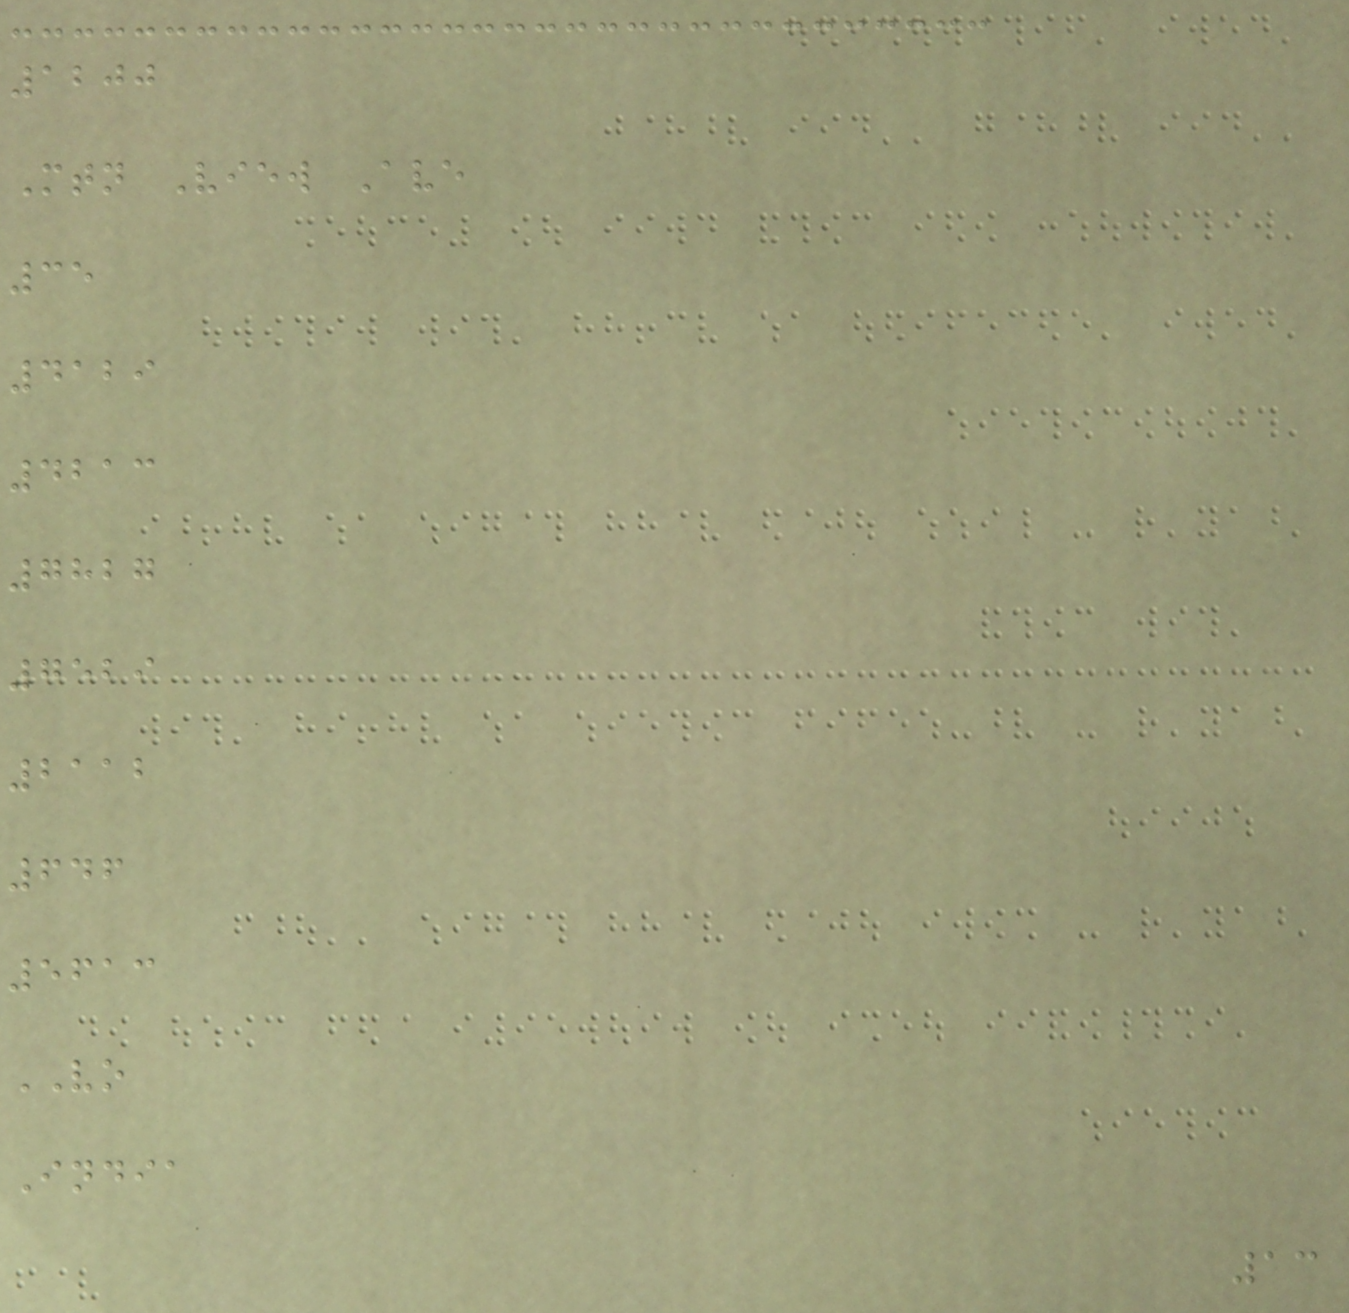1200
Mtn View Ave
35
4129
4213
7827
7529
2112
646
5613
VO
India
13
